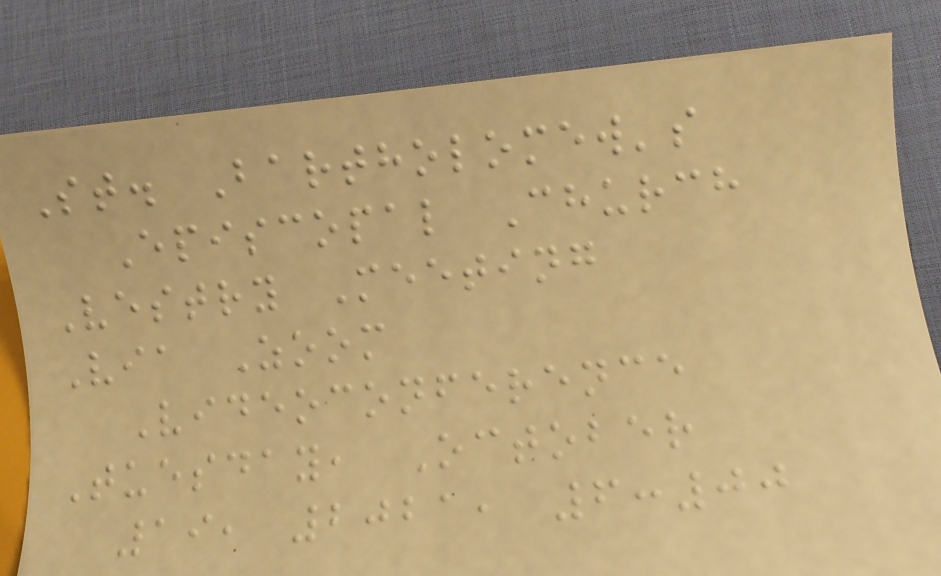St. Bartholomew's
Episcopal Church
Vestry Meeting
Via Zoom
Videoconference
Tuesday, October
19, 2021, 6:00
